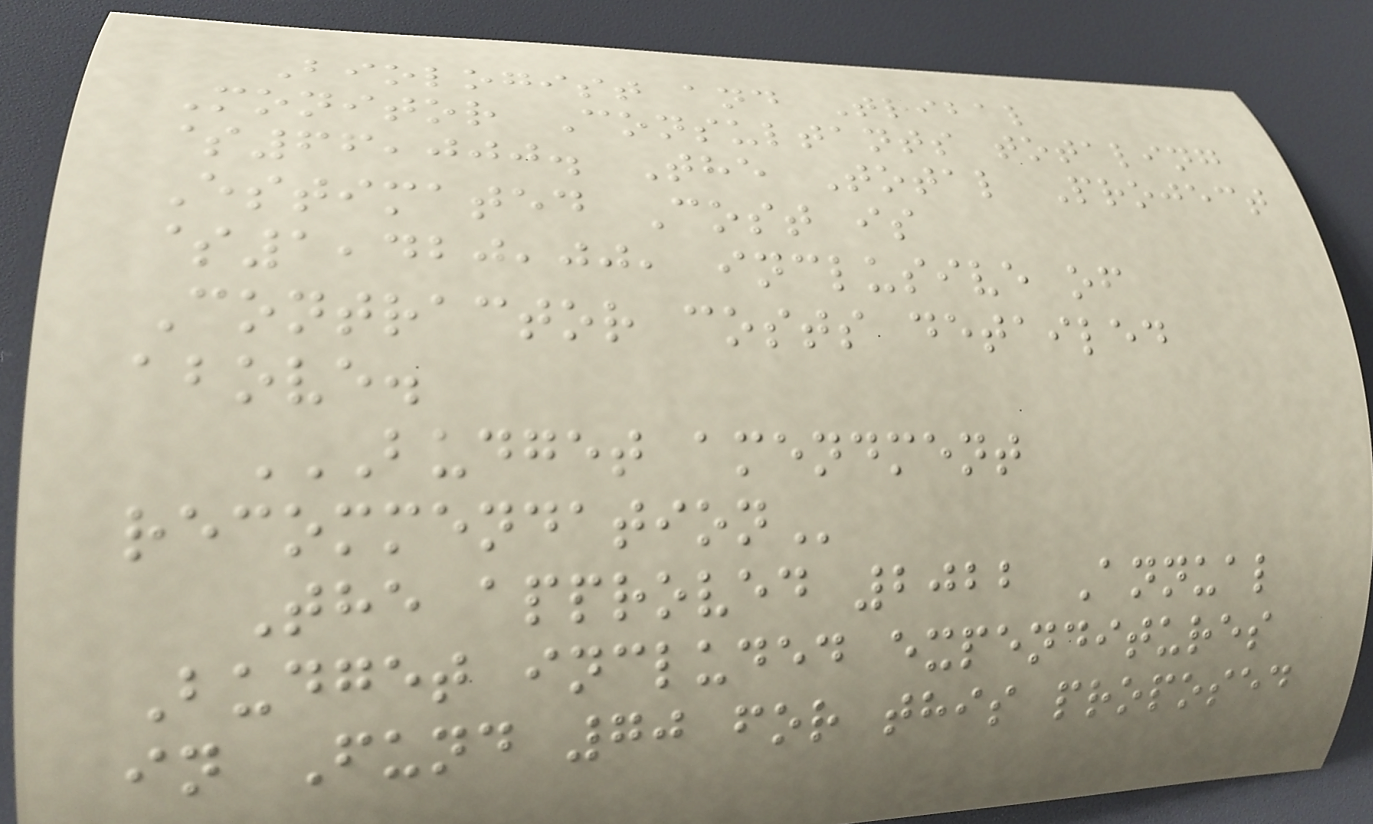Biologist and Tribal
Monitor Consultants totaling
$66,000. The Total Project
Estimated Cost is
$1,420,00, inclusive of
Contractor costs detailed
above.
BUDGET AMENDMENT
RECOMMENDATION
The approved 2022 Annual
Budget included expenditures
in Fund 70 for this proposed
